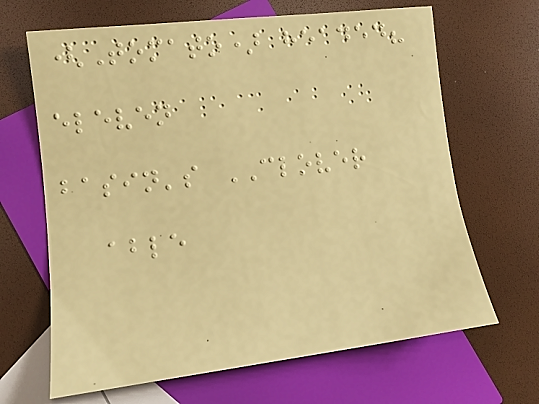(Tomato) headed?
eleven
basin's CLOVER
able
